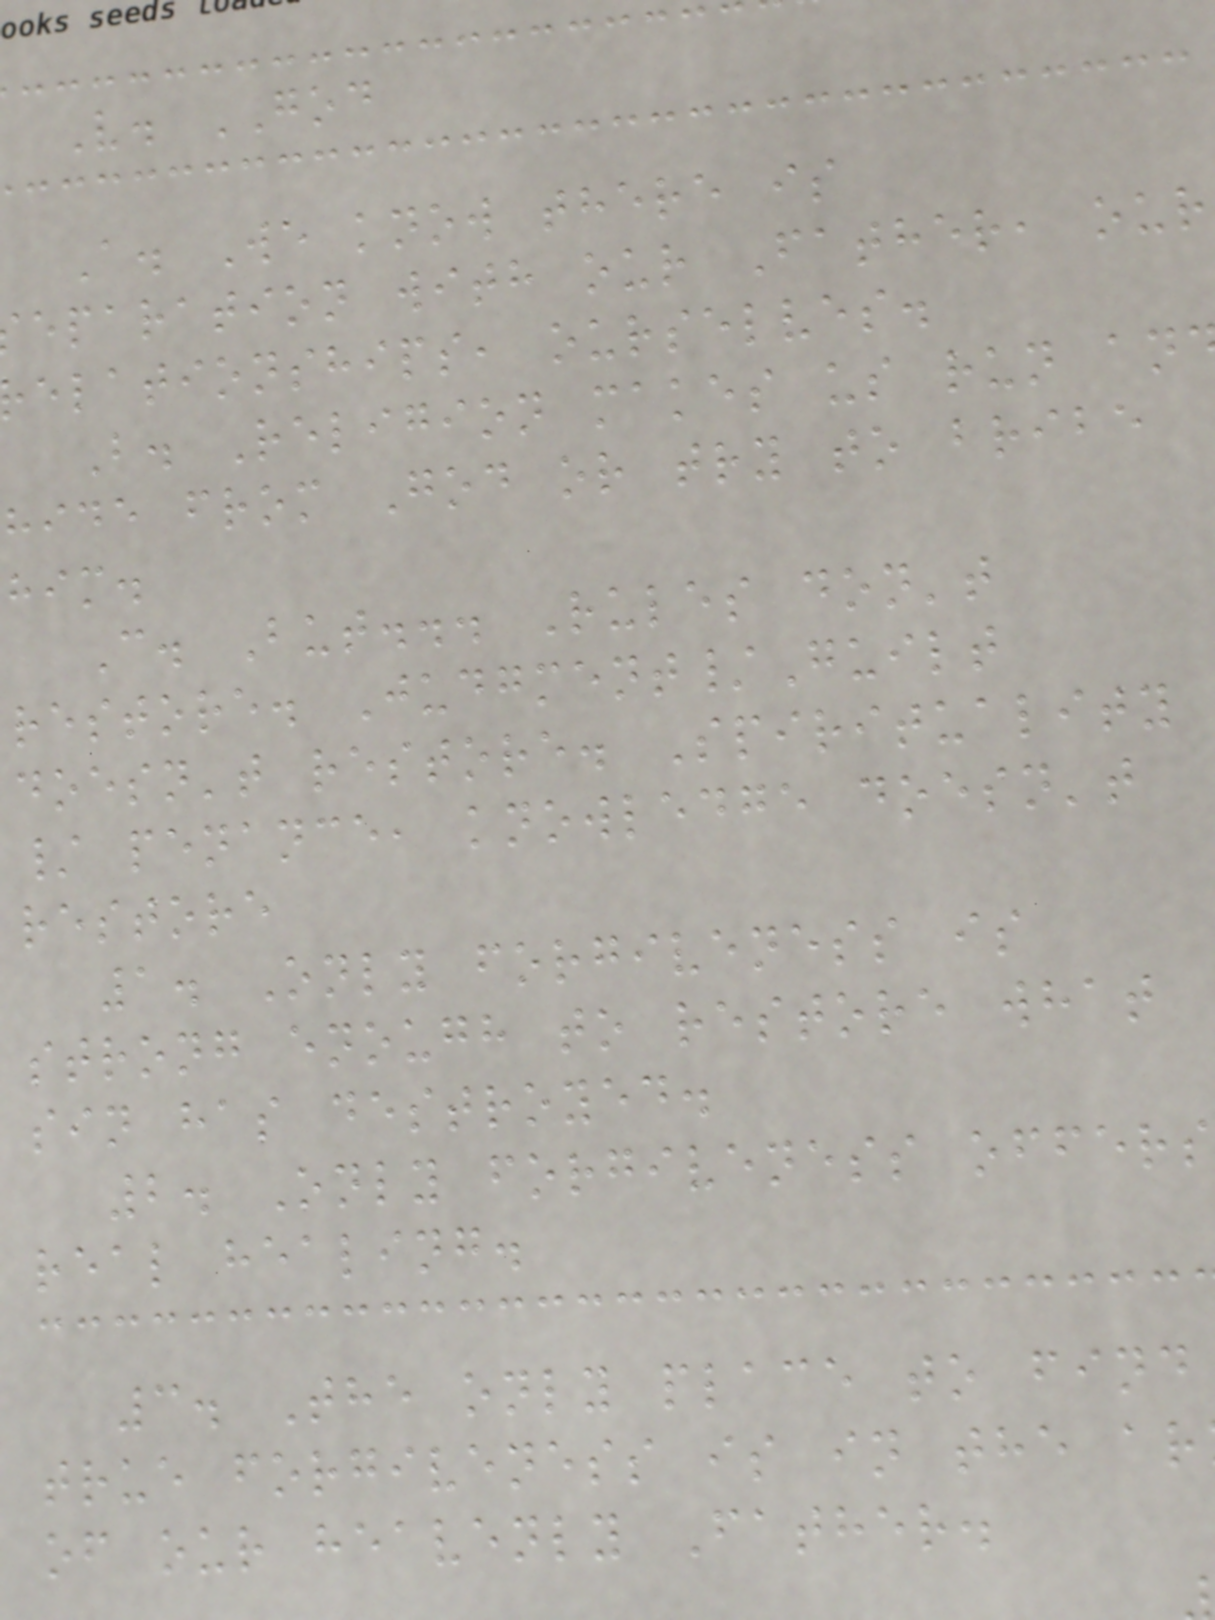V. GOD
A. We know there is
eparation with our Father, our
elationships, ourselves.
B. Religion makes us run an
hide from God or try to bribe
him.
C. But... Rules don't
restore. Judgment/Guilt
doesn't restore. Spirituality
/ penance, knowledge doesn't
restore
1. Only forgiveness is
strong enough to restore what
sin has destroyed.
2. Only forgiveness offers
real healing.
3. The only place to find
true forgiveness is in the ar
of our heavenly Father.
